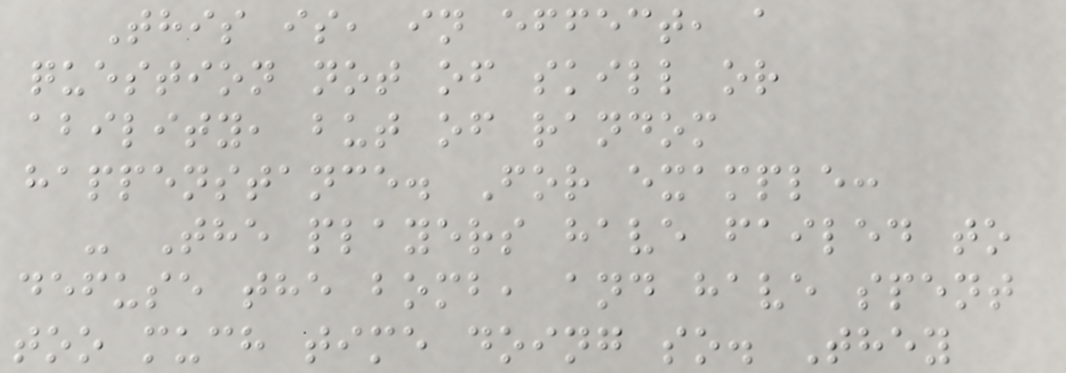This is, in effect, a
question not of skill or
ability, but of random
happenstance. For example:
- The players have failed to
defuse the bomb, and have spent
too much time doing so. They
